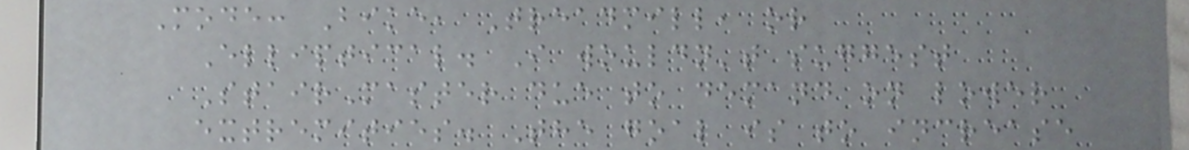Mode: Bike, Treadmill, or
Elliptical. I wouldn't suggest
StairMaster due to demand on lower
extremities. The goal is to increase
